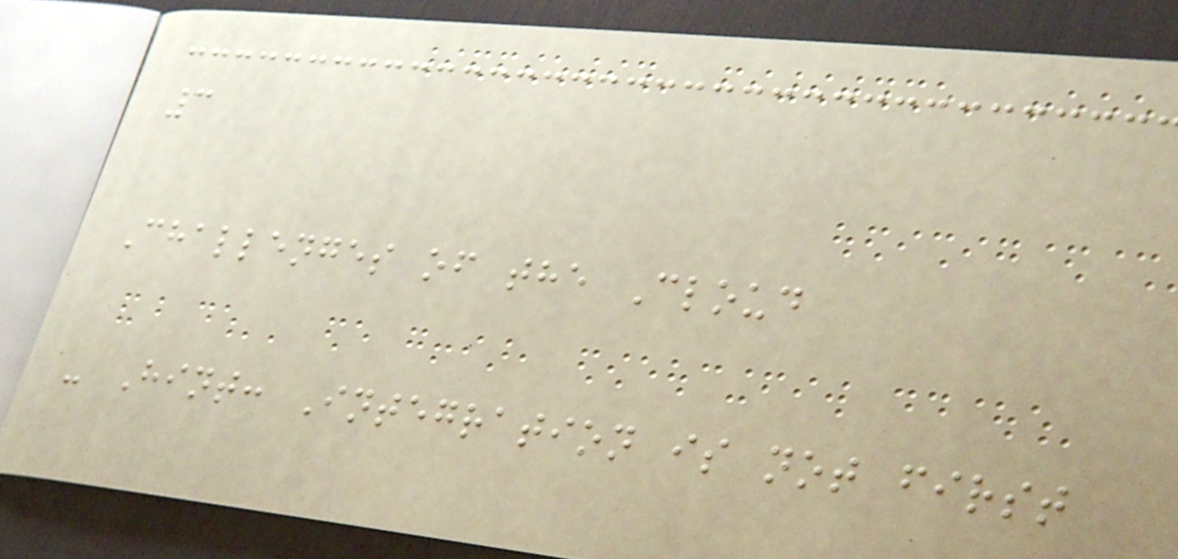3
Challenges of the Cloud
- Hint: Integration is not first
